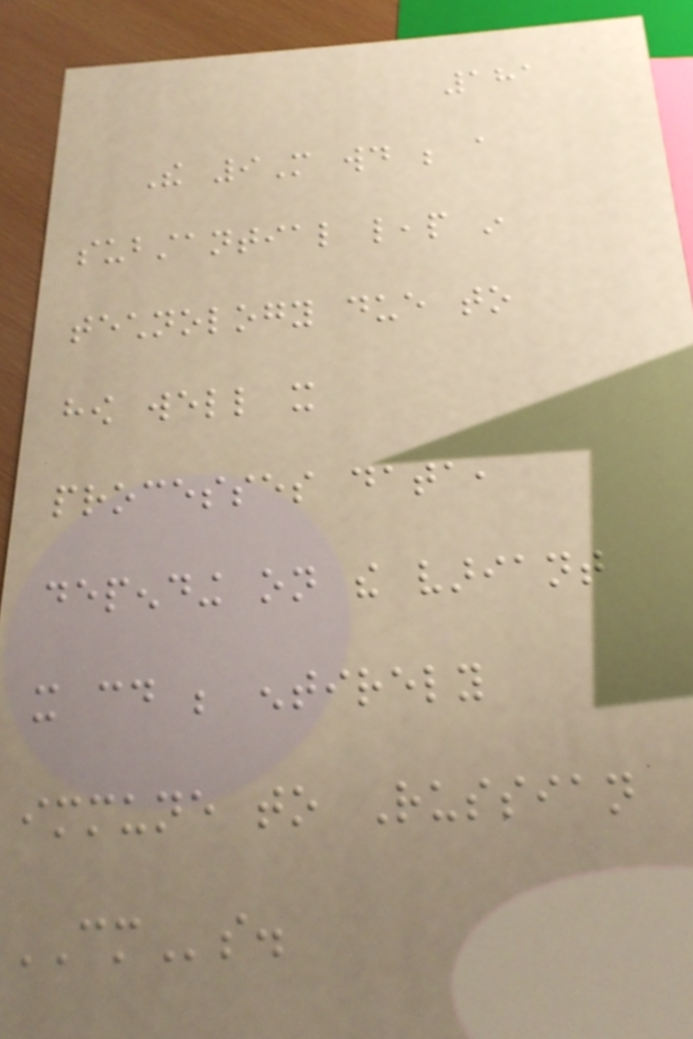181
The 9M would be a
substantial leap in
technology due to
how well it
processes data,
depending on the variant
it could be entirely
immune to Russian
CMs.
